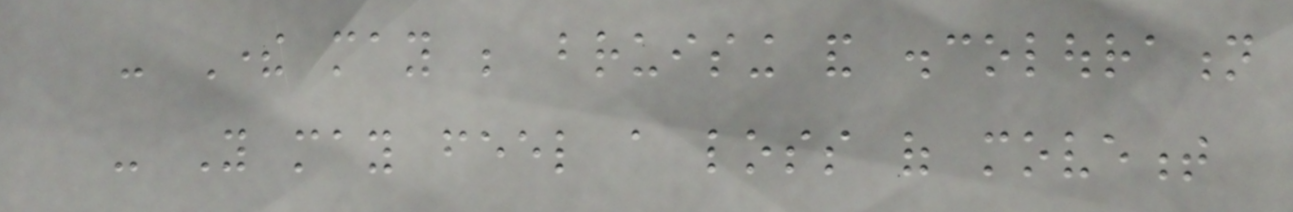- There may be bruising and discolouration
- You may feel a loss of movement
